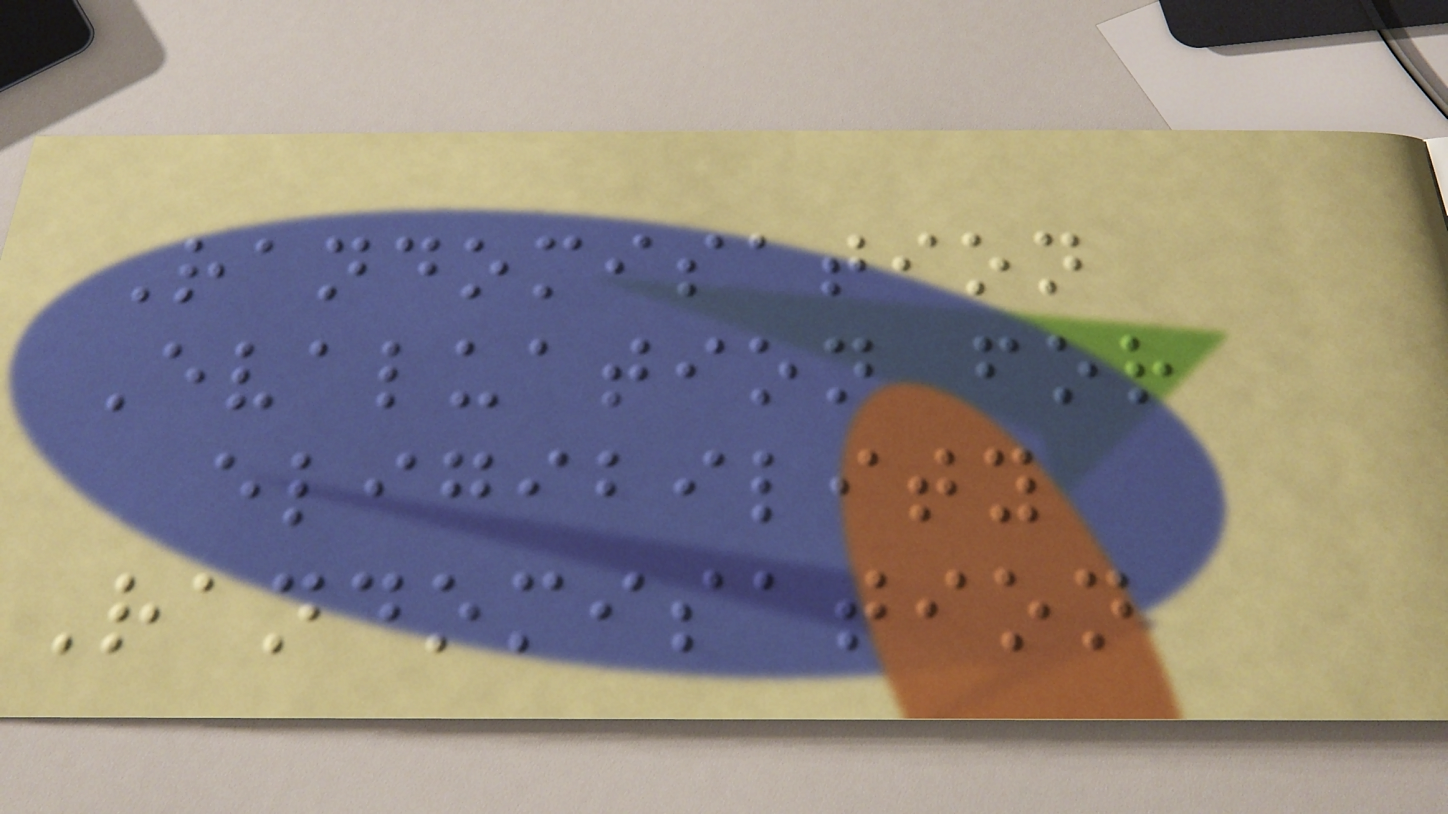Randomisation
Evaluation for
eligibility
Randomisation
